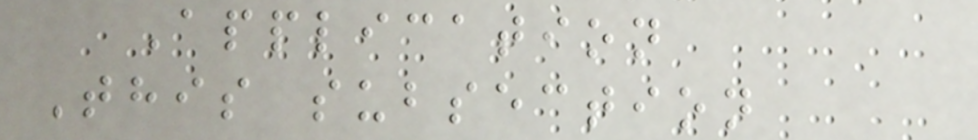Application
This subsection
